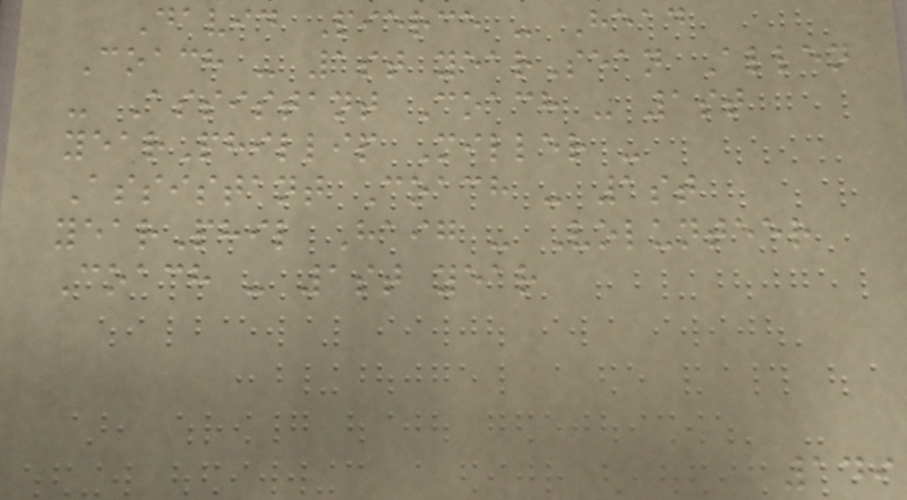David Pierce - Head
Coach - 1st yearSean Allen
- Assistant Coach - 1st
yearPhillip Miller -
Assistant Coach - 1st
yearPhil Haig - Volunteer
Coach - 1st year
149
